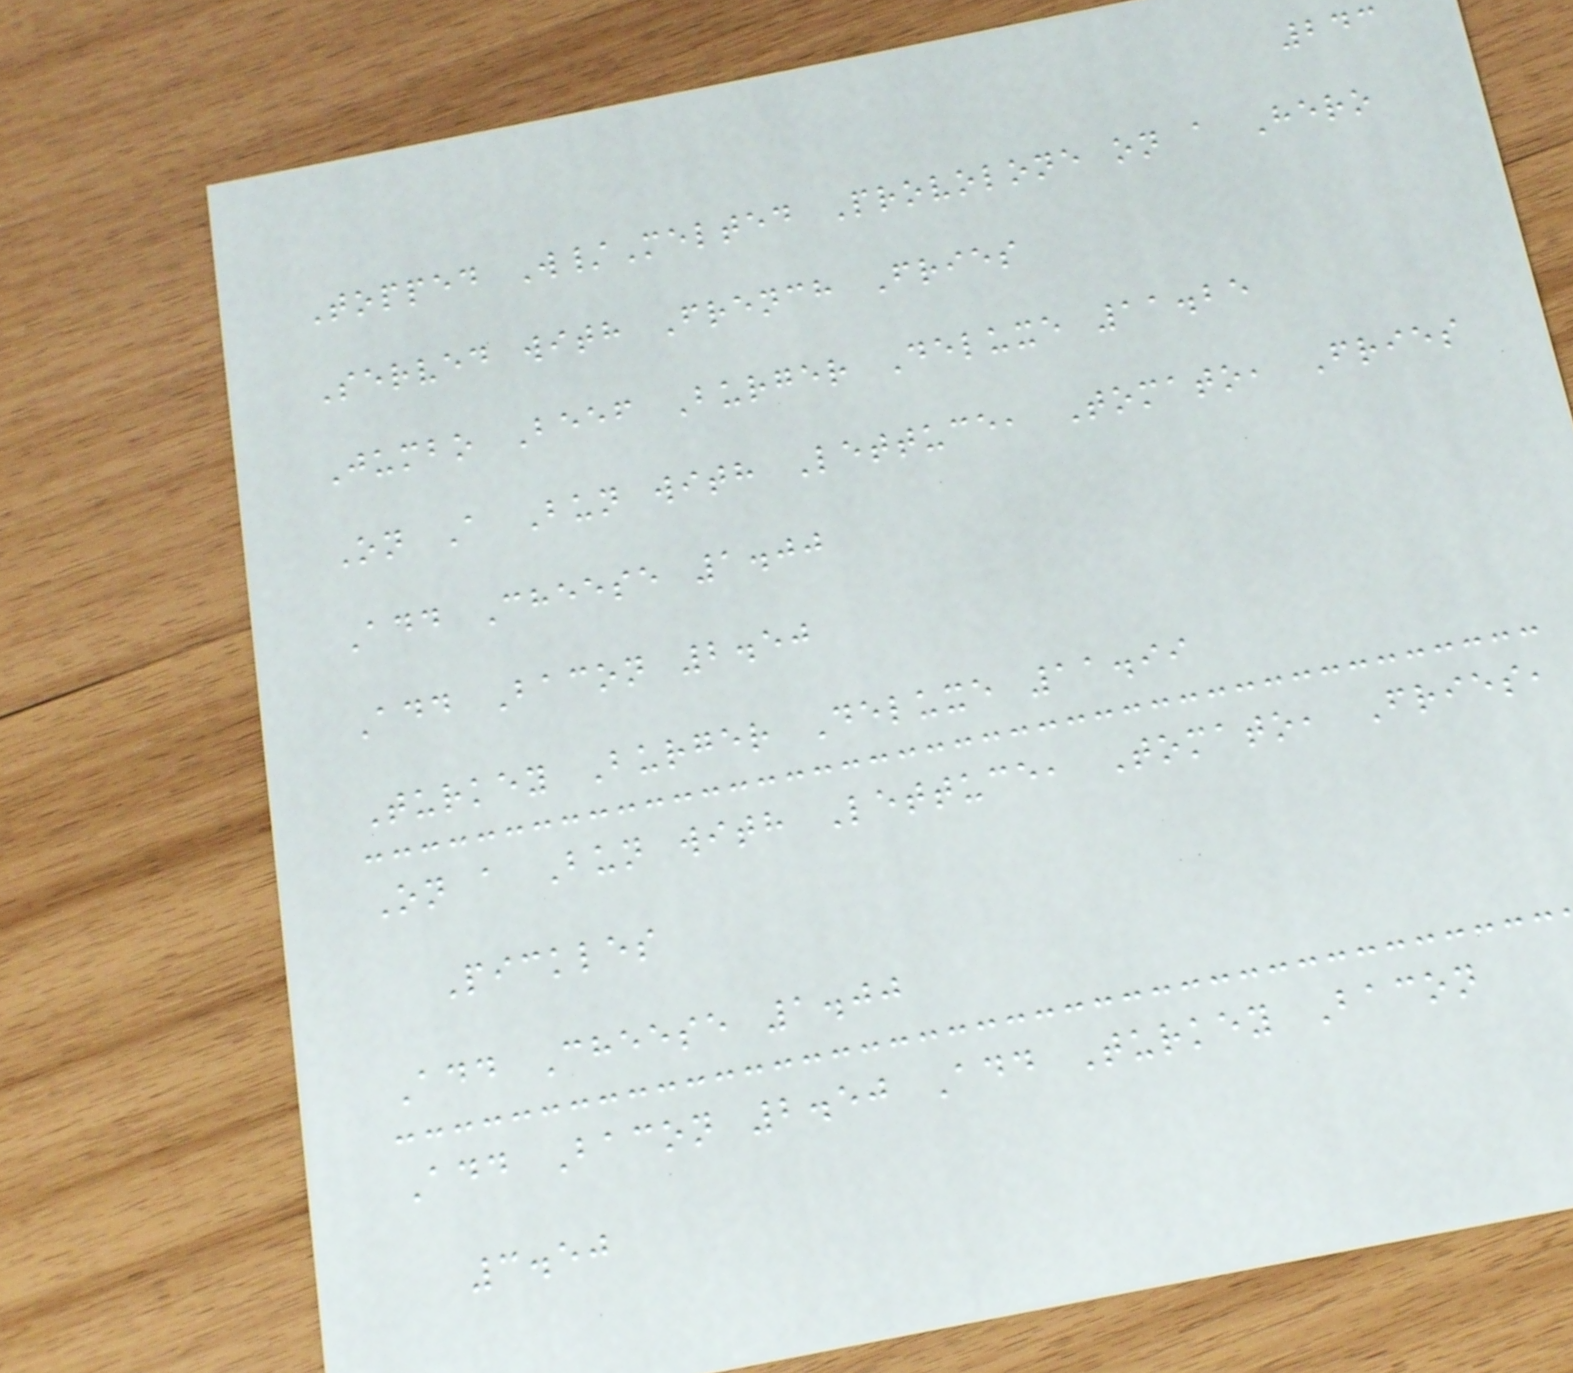243
Topped W/Melted Provolone on a Hero
Served with French Fries
Jumbo Beef Burger Deluxe 11.25
On A Bun with Lettuce, Tomato, Fries
Add Cheese 1.00
Add Bacon 2.50
Turkey Burger Deluxe 11.99
On a Bun with Lettuce, Tomato, Fries,
Pickles
Add Cheese 1.00
Add Bacon 2.50 Add Turkey Bacon
3.50
